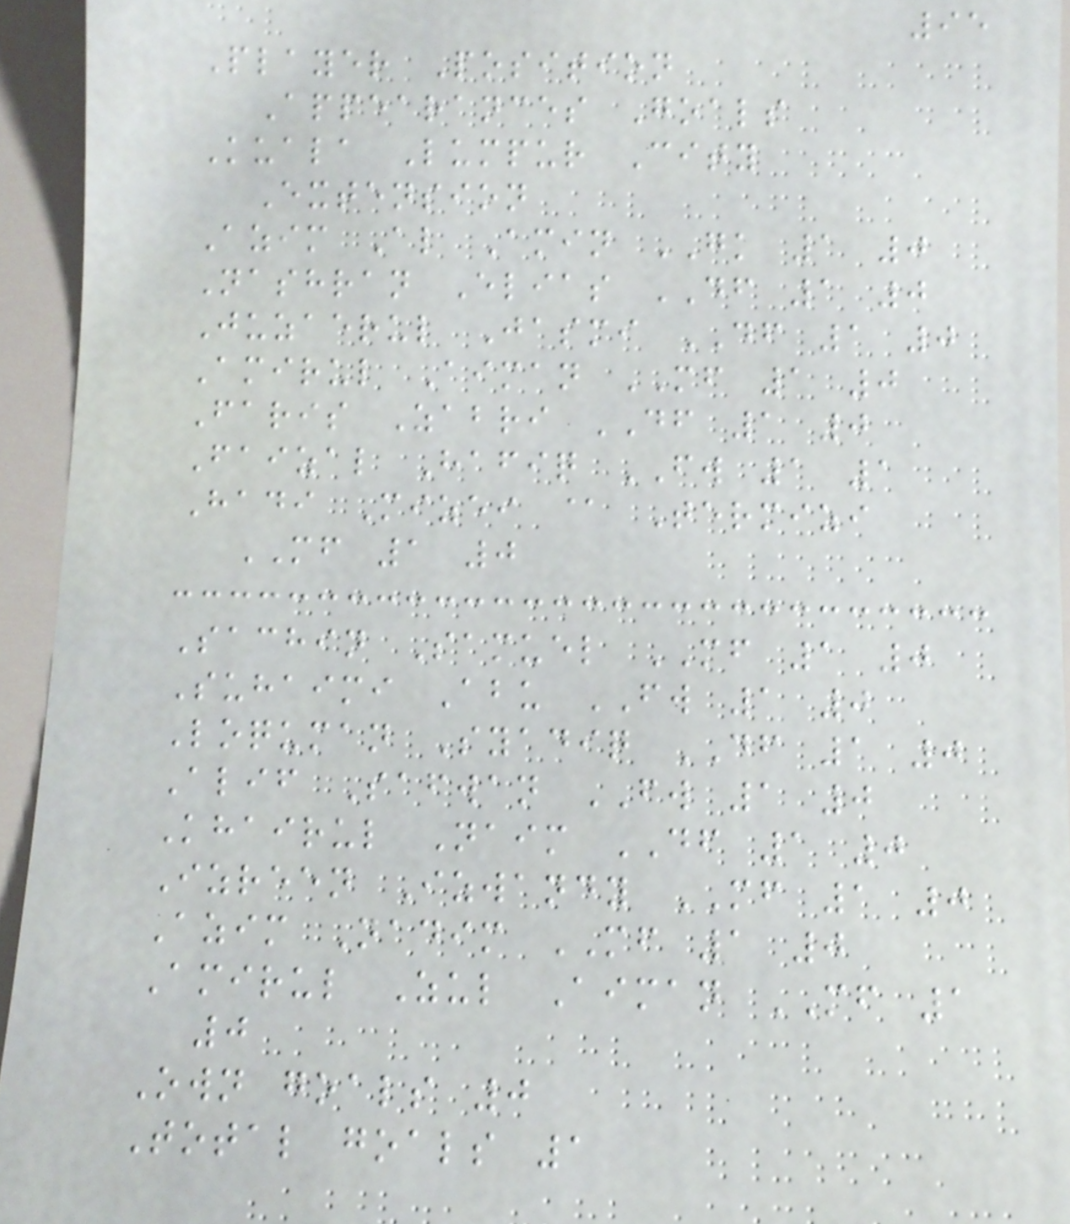95
Player Position
Appearances Goals
Kuala Lumpur City
Extension
Azim Al Amin GK 1 0
Nashran Elias DF 1 0
Juzaerul Jasmi DF 1 0
Amirul Aiman MF 1 0
Faris Zabri DF 1 0
Faizal Hafiq FW 1 1
Hadi Mizei @ Termizi
MF 1 0
Sachin Samuel MF 1 0
Suhaimi Abu FW 1 0
Loquman Syadiq DF 1 0
Alif Safwan FW 1 0
Khairul Naim DF 1 0
Izreen Izwandy MF 1 0
Azim Nadim MF 1 0
Amirul Zul Aiman MF 1
0
Own goals 0
Total goals 1
